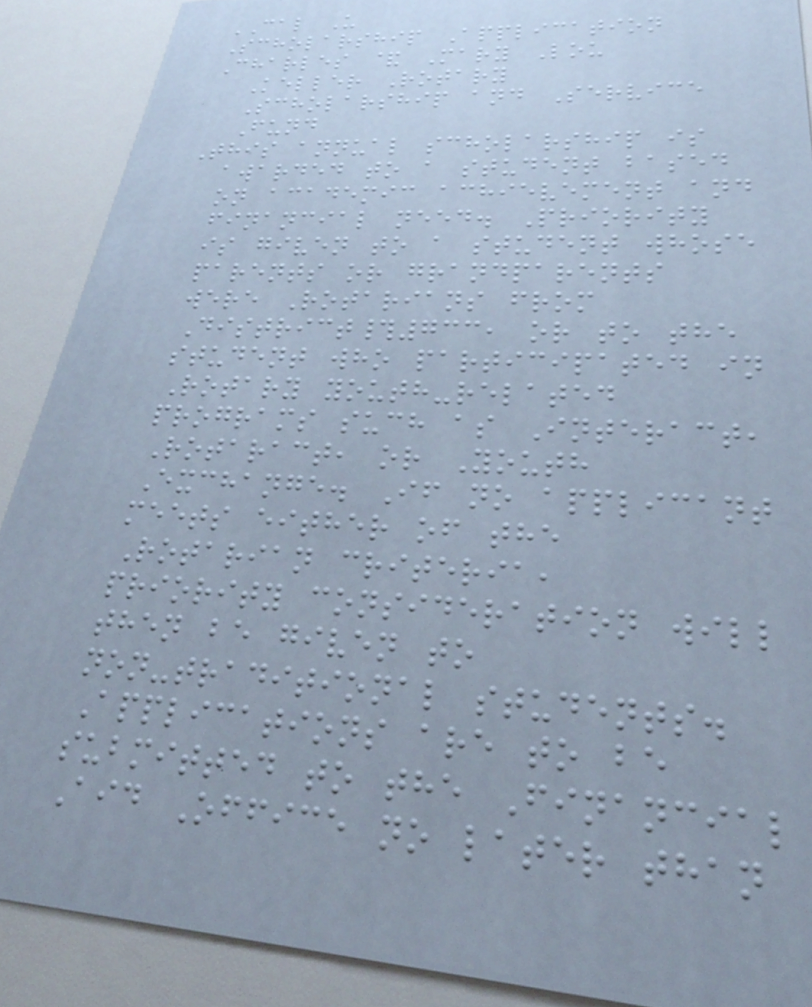CAL U
Scholarship Application
Charles & Mary Lou
Keller Rotary
Scholarship and Service
Fund
This annual scholarship is
awarded to a student based
on academic achievement and
financial need. Priority
is given to a student whose
parents or grandparents
were Rotarians from
District#733, or to the
student who participated in
Rotary youth-related
programs such as Interact,
Rotaract, or Youth
Exchange. If no applicant
meets either of the
Rotarian criteria,
priority consideration will
then be given to
non-traditional students.
Applications are to be
submitted to the Financial
Aid Office no later than
